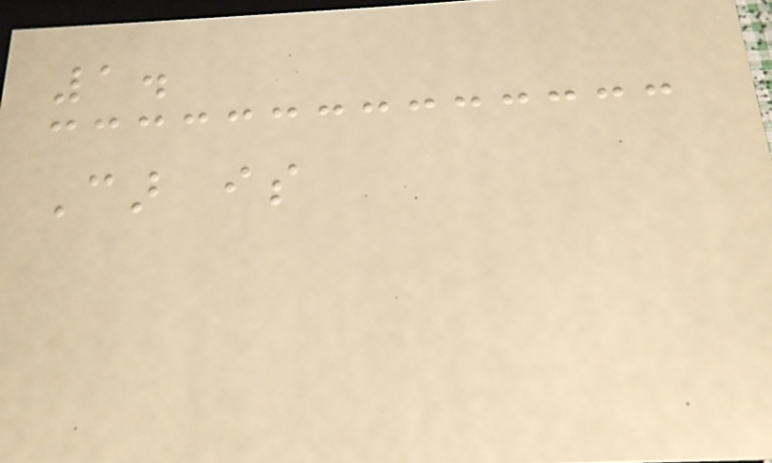1.
Car is
